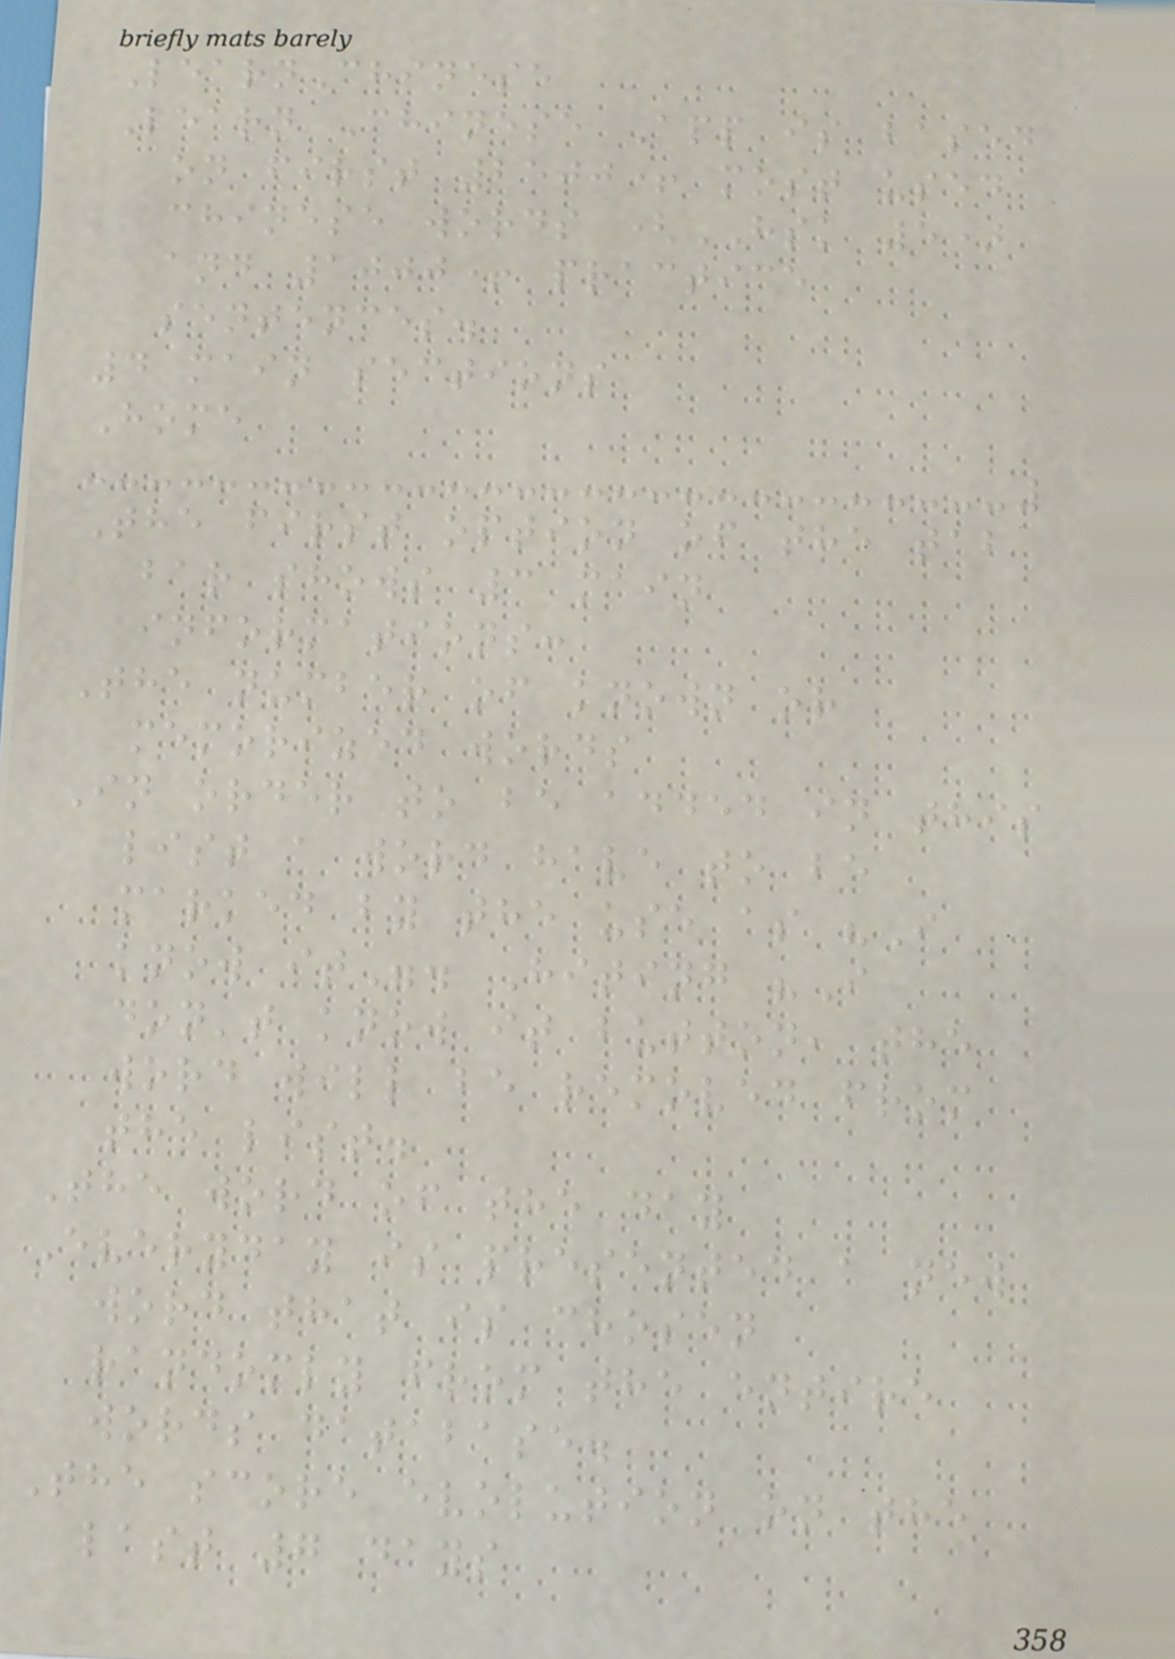LearnChinese
Learn Chinese App is based
on first 2500+ most used
chinese words (HSK 5)
and 1000+ practice
sentences.
4 main sections
Home
The first option of the tab
bar shows 3 main
informations:
The number of known or
memorized words
In order to be added in this
list a word have to be
marked by the use as "I
know it". Hiting "I
don't know it button, the
word will be removed from
the list.
The word of the day
Everyday is presented a new
word that is chosen
randomly from the entire
words database.
The score evolution on the
last 7 days
